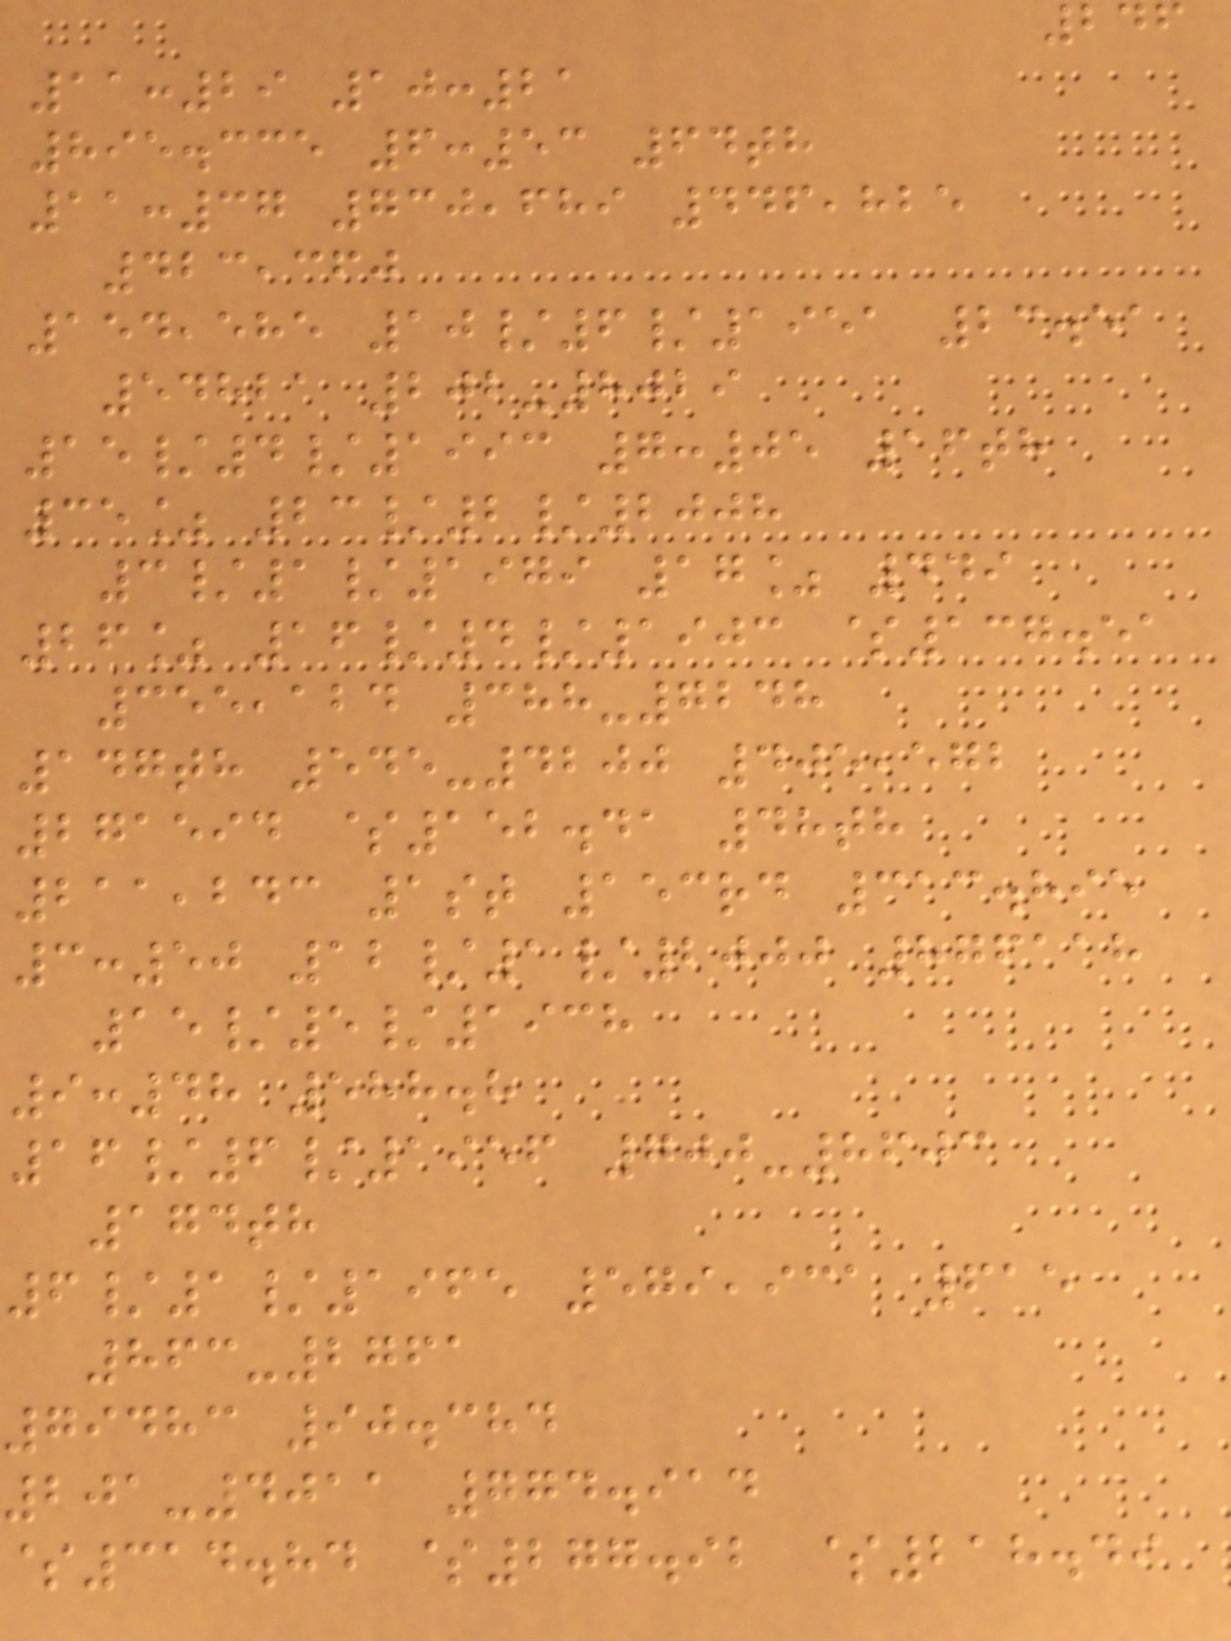246
11:29 10:21
895.335 6:53 64th
11:37 730,689 446,825
423,360
154,585 10/6/1951 23.51
54821 202-8029
15/4/1993 7:05 16th
35% 23/2/2008
3/1/1979 17% 449
26% 16/4/1903 $137.51
355,124 388-7248
147th 545-4200 405,572
271594 $152.41 48th
211,243 1st 153rd 313.895
3:50 12/1/2000 876118
15/5/1938
9:48 588.8
16/6/1956 700-8603
174th
6/1/1965 579,931 615
863-2761
79483 90.384
201-4011 774.914
$314.84 $277.92 $218.49
